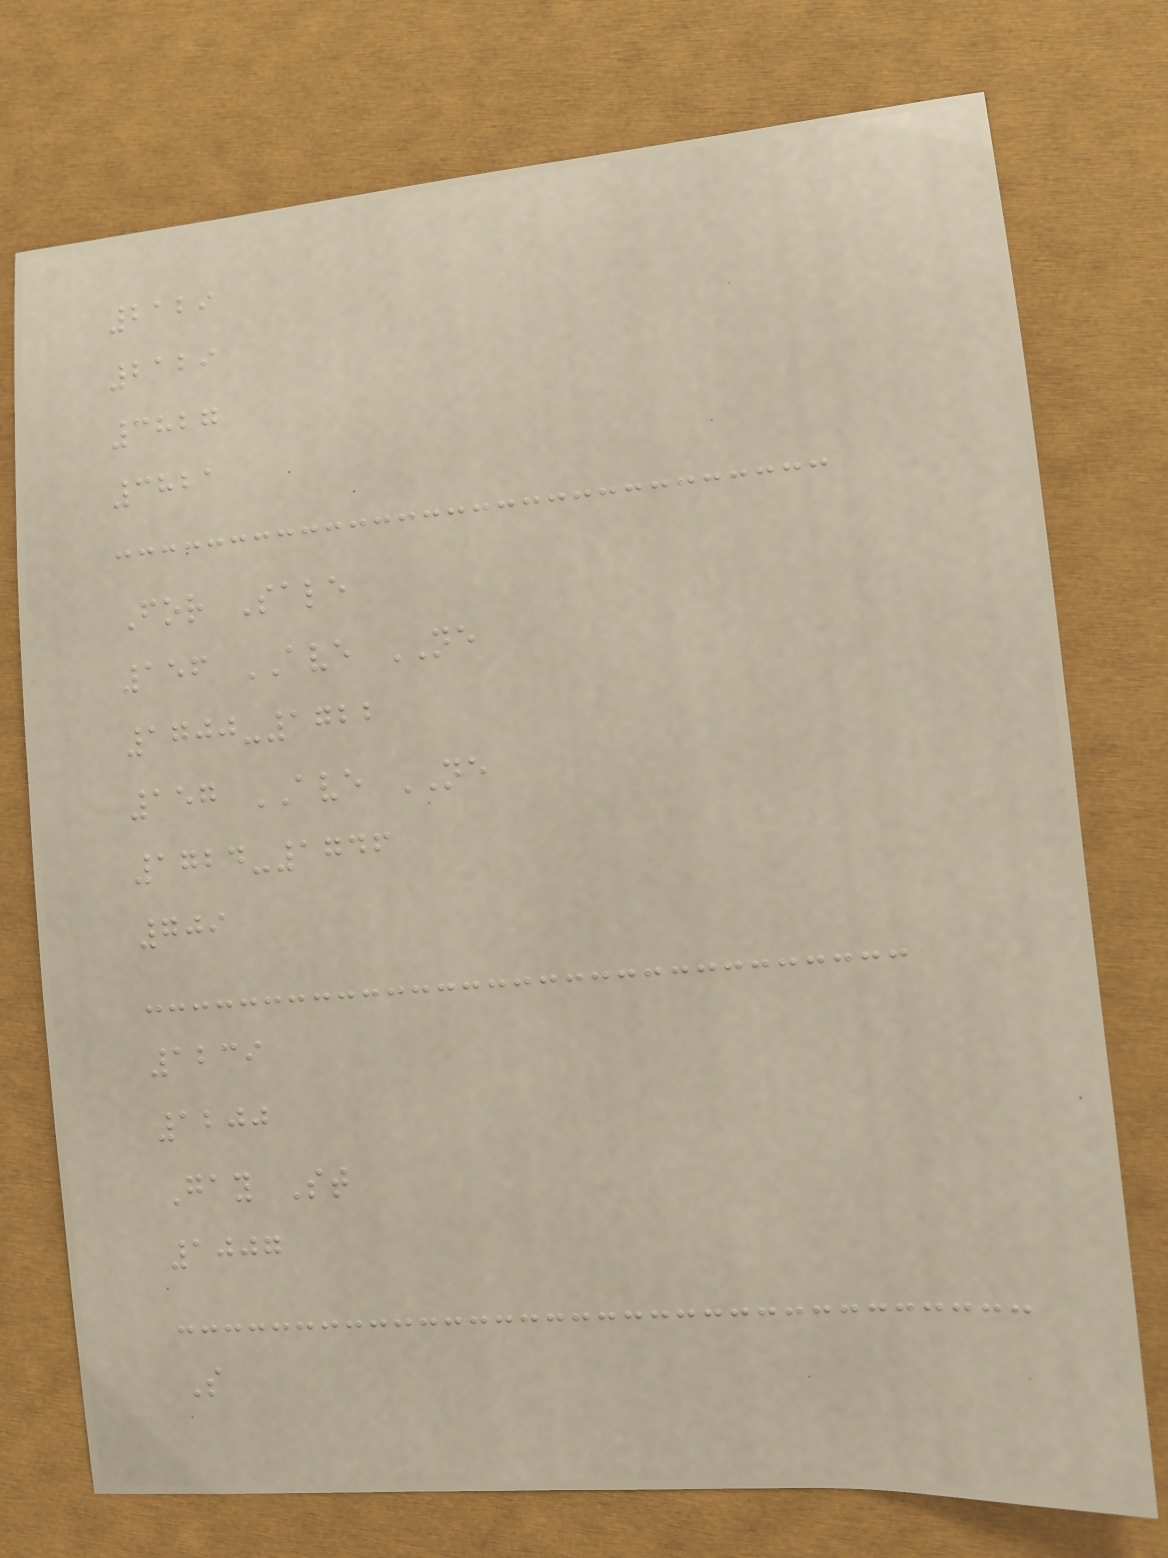2129
2129
3827
3821
For Sale
156 AVE NE
1700-1722
157 AVE NE
1724-1746
709
1239
1200
Gay St
1007
S
